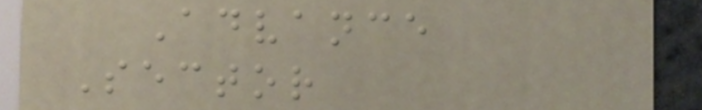Advance
Sector
